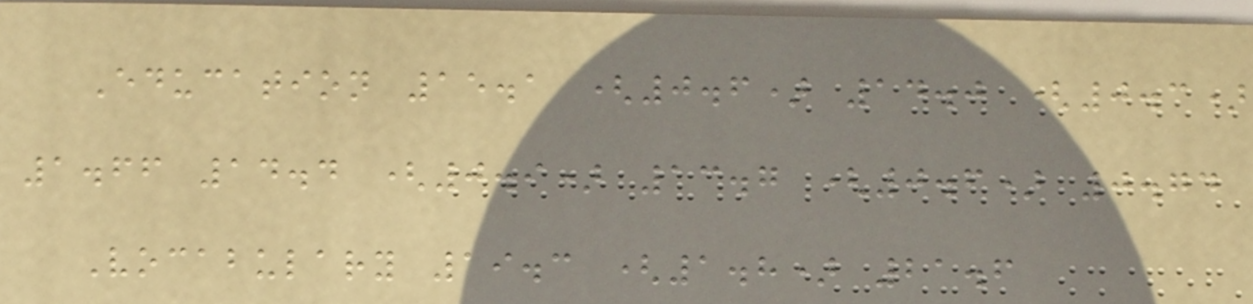Education 15.1 (0.6) 14.0 (0.3)
1.66 14.4 (0.9) 13.7 (0.6) 0.74
Vocabulary 19.3 (1.8) 21.6
